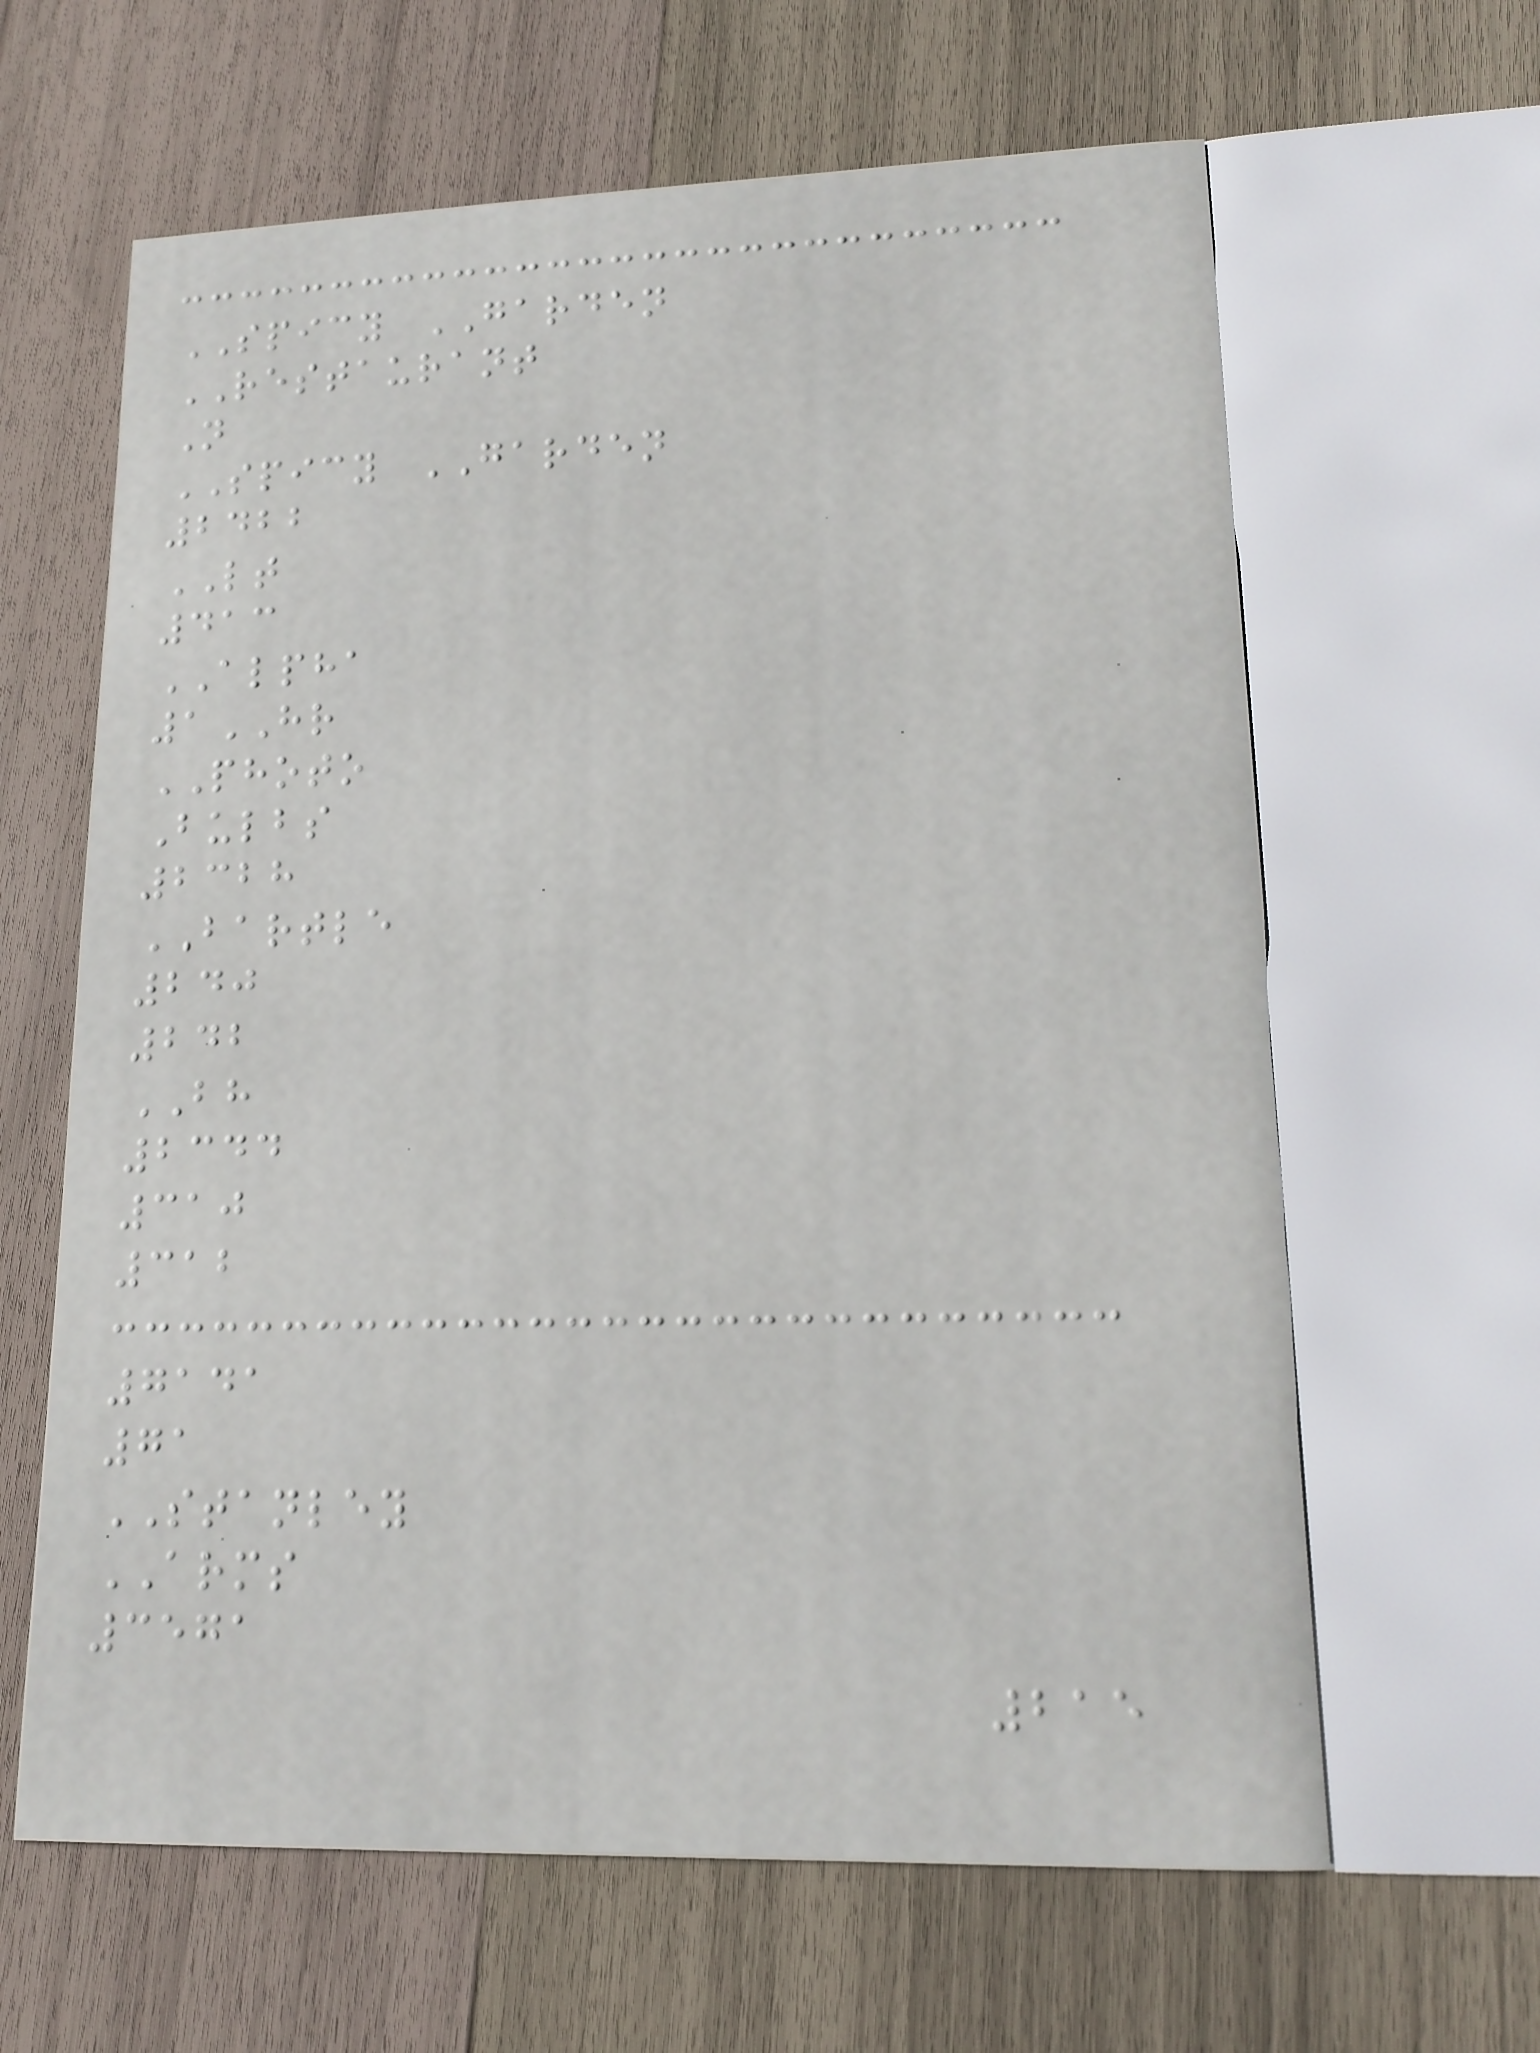SPICY GARDEN
RESTAURANT
N
SPICY GARDEN
2422
LT
413
ALPHA
1HR
PHOTO
Bulbs
2328
BARTLE
240
242
BH
2344
310
312
7141
71
STANLEY
ARMS
3571
215
